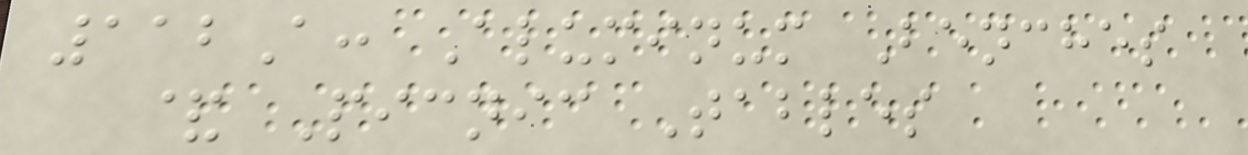112A: Aluminum Benches
& Picnic Tables
